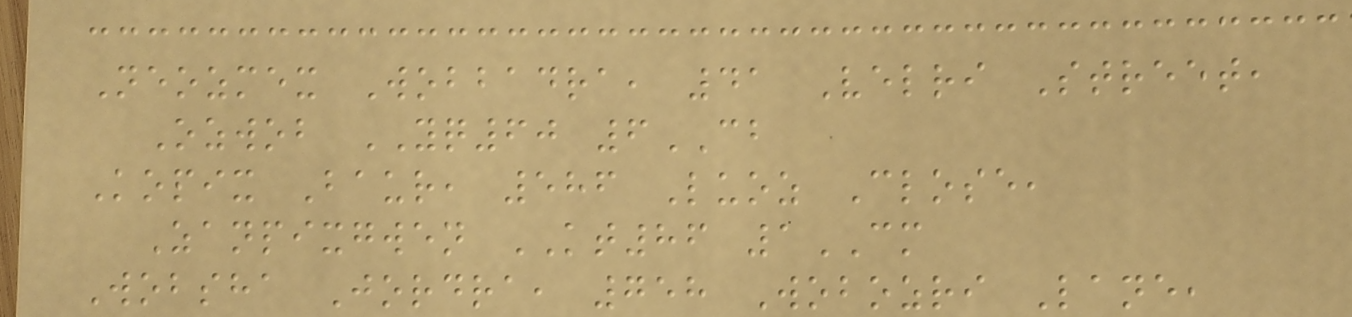Neozmex Wobbadra, 41 Velri Street,
Ozwob YQ60 6CB
Kopix Baur, 586 Luoz Close,
Zanpixgwen KT86 1CM
Wobsha Jordra, 758 Wobozri Lane,
